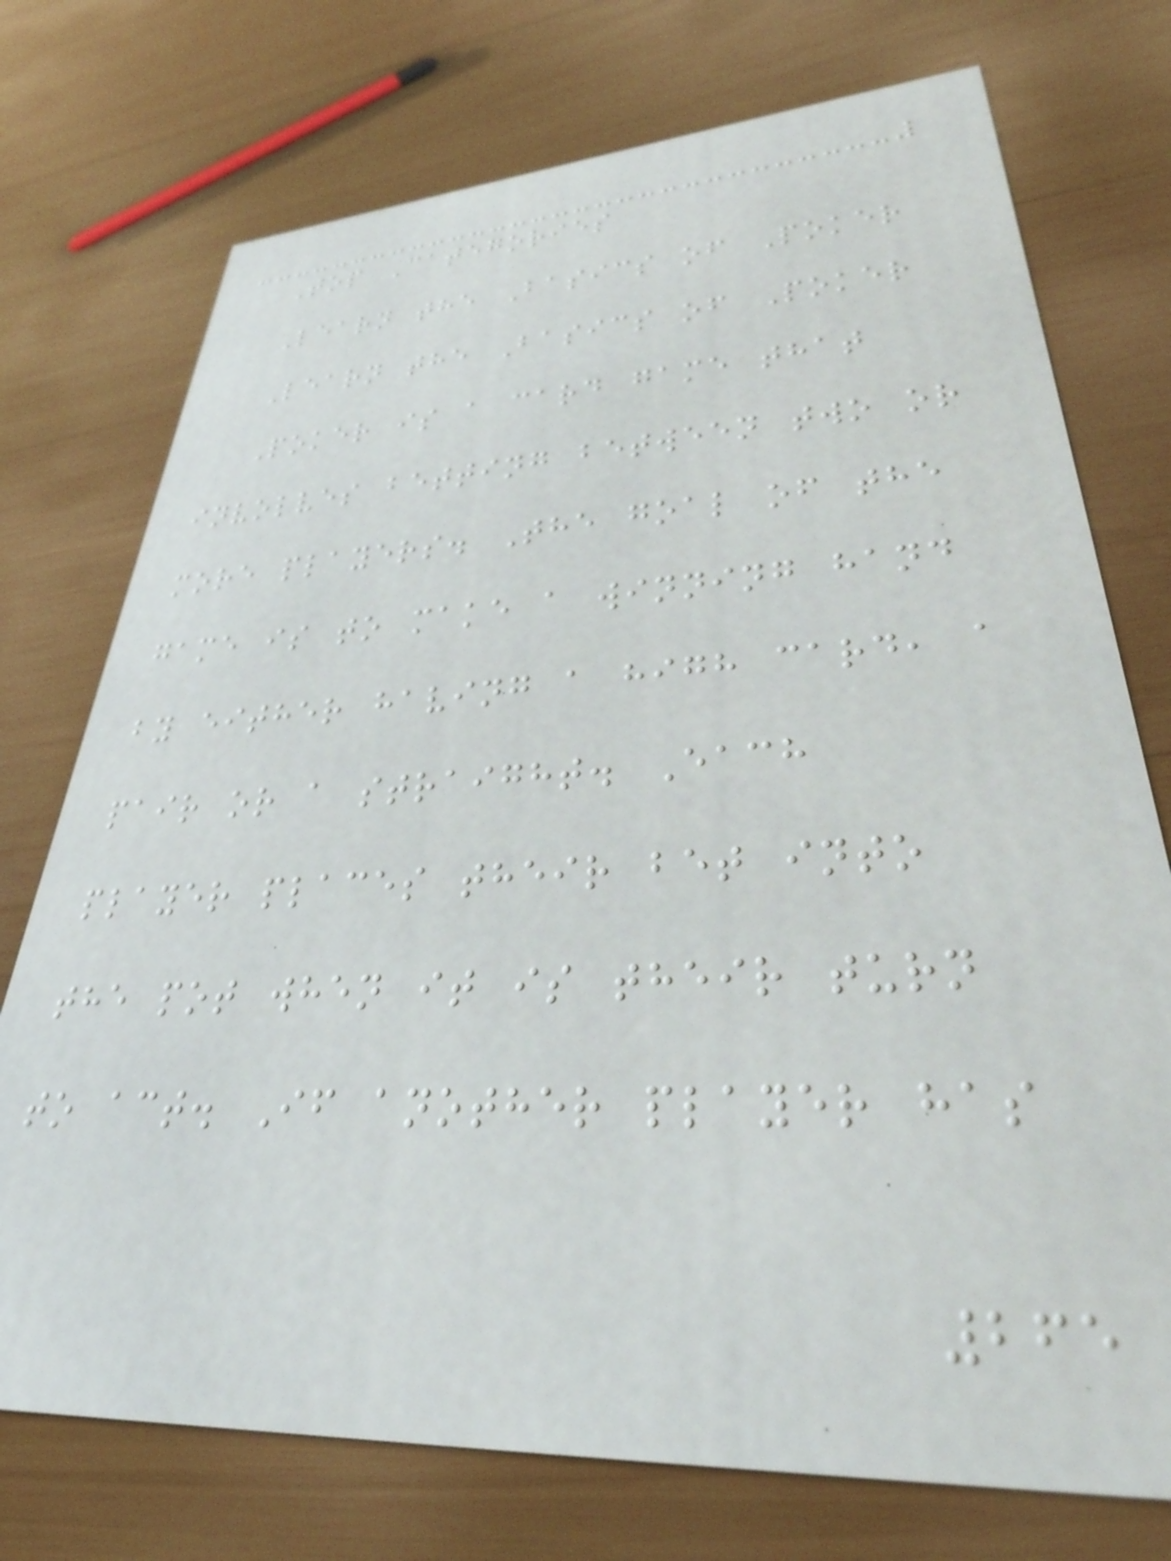Top Categories
Learn the Basics of Poker
Learn the Basics of Poker
Poker is a card game that
involves betting between two or
more players. The goal of the
game is to make a winning hand
by either having a high card, a
pair or a straight. Each
player places their bet into
the pot when it is their turn
to act. If another player has
265
